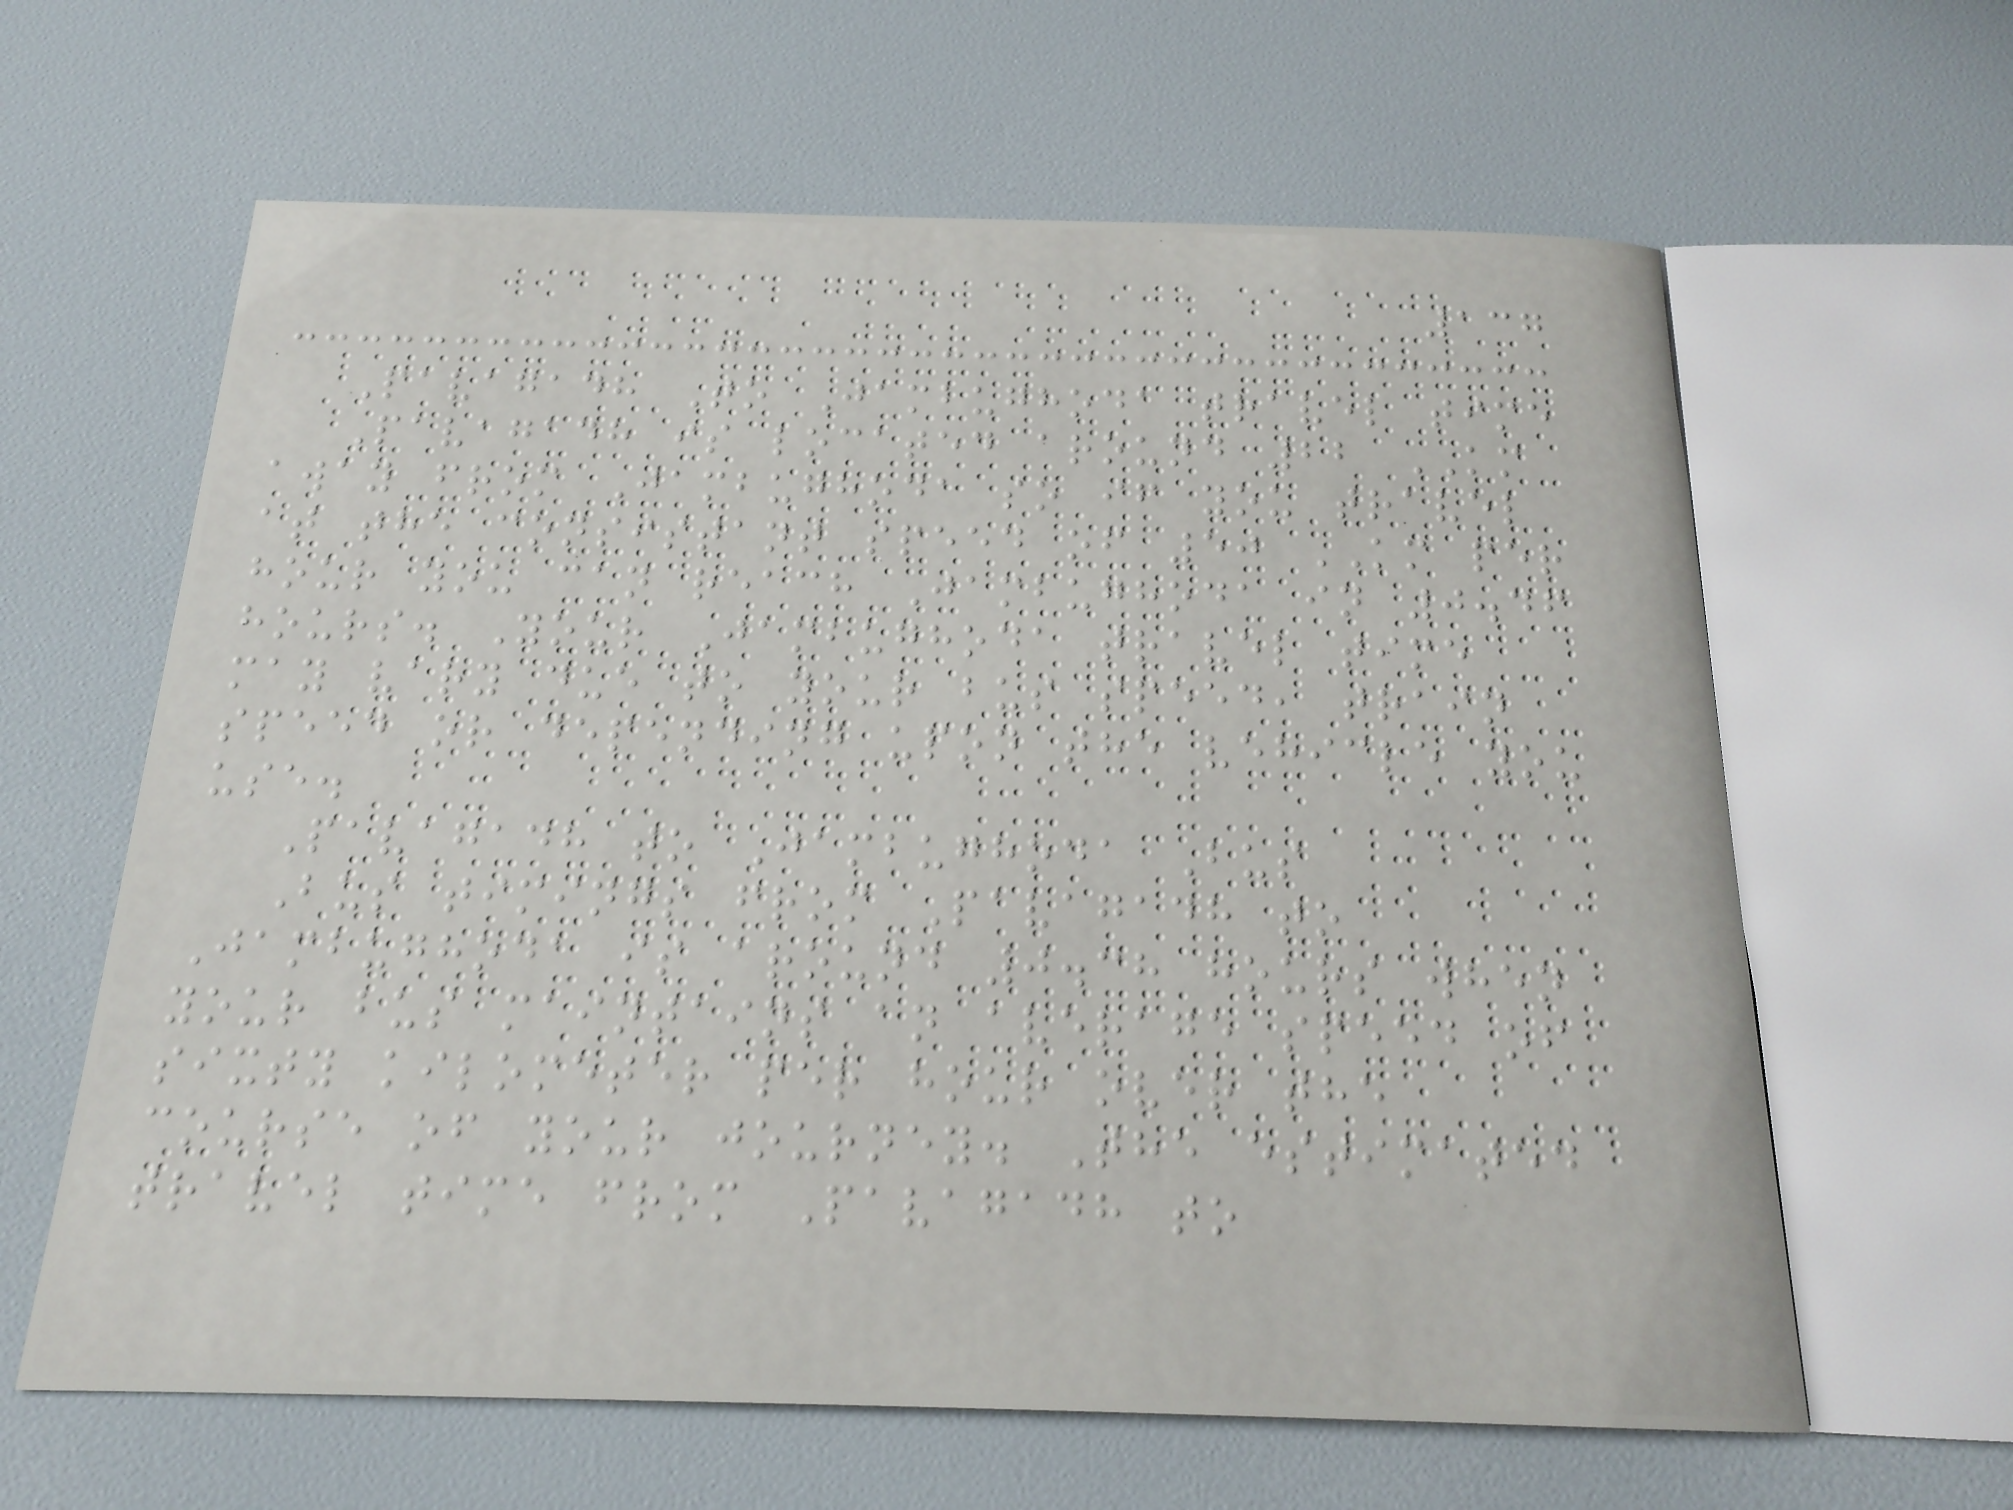137
Pavagadh To Jambughoda travel time
Pavagadh is located around 22 KM
away from Jambughoda so if you travel
at the consistant speed of 50 KM per
hour you can reach Jambughoda in 0.46
hours. Your Jambughoda travel time
may vary due to your bus speed, train
speed or depending upon the vehicle you
use.
Pavagadh to Jambughoda Bus
Bus timings from Pavagadh to
Jambughoda is around 0.38 hours when
your bus maintains an average speed of
sixty kilometer per hour over the
course of your journey. The estimated
travel time from Pavagadh to
